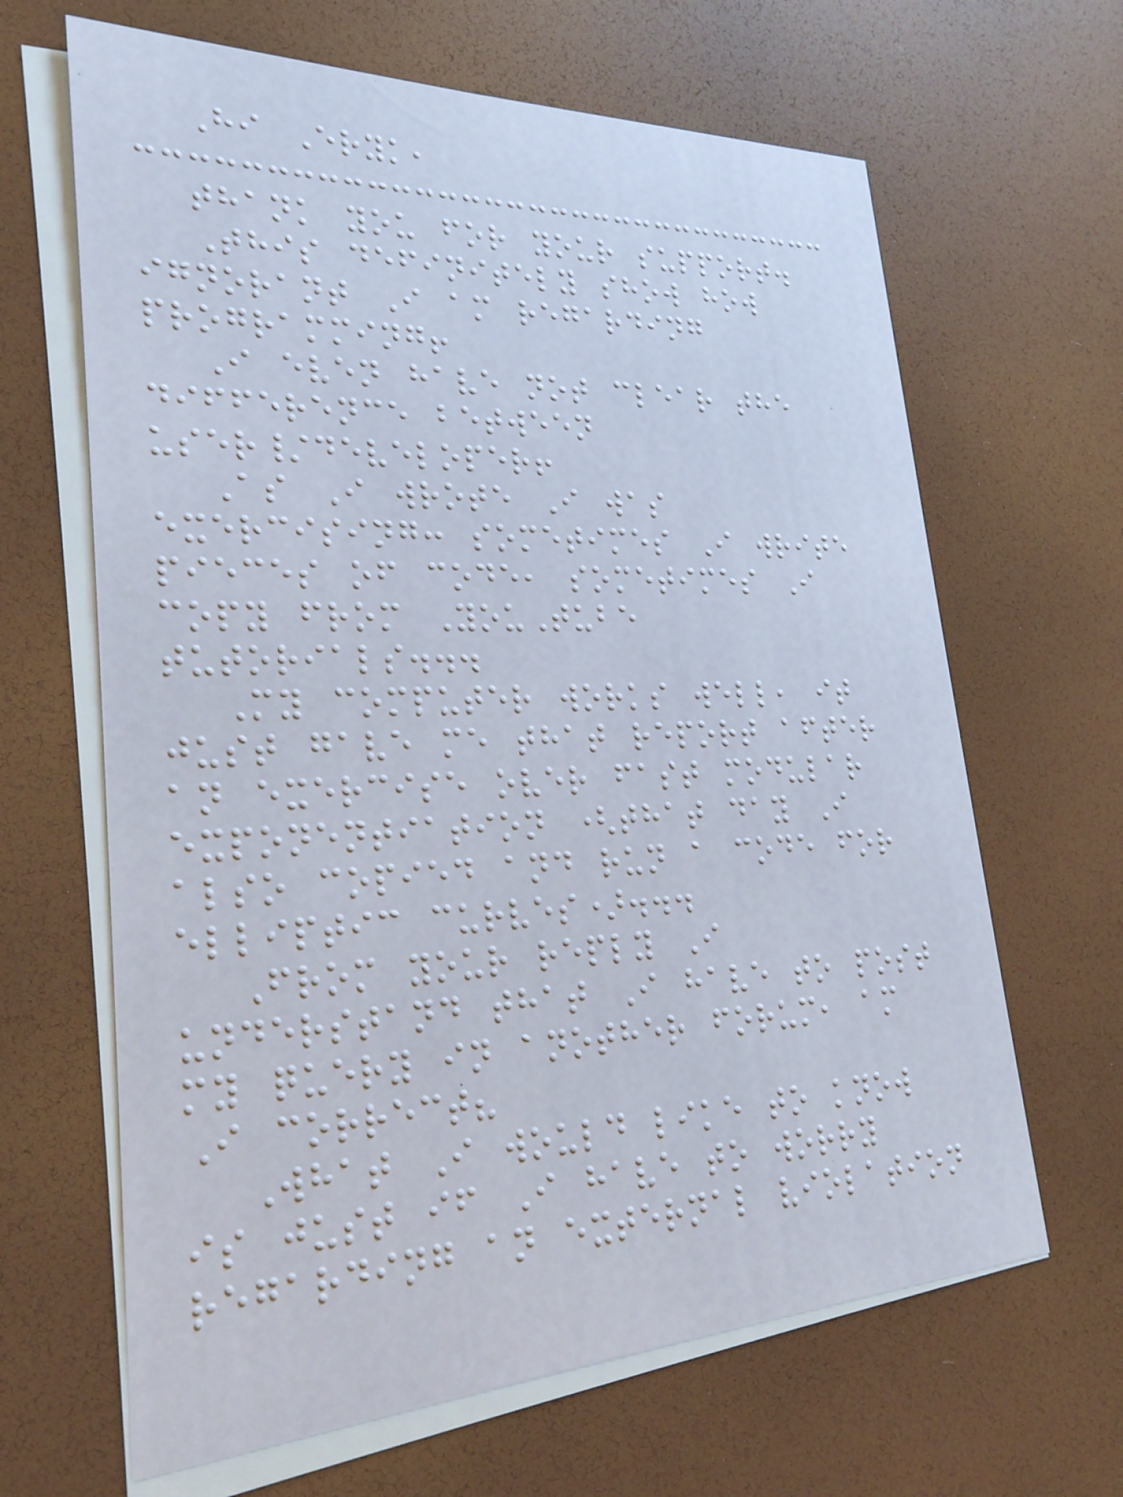Hi Eryk,
thank you for your support.
This definitely show how
ignorant I am regarding
programming!
I even have not clear the
difference between
user/developer!
As I wrote I was
exercising: sometimes I write
pieces of code, sometimes I
copy from YouTube
tutorials...
My computer works well, it
just gave me that report after
an exercise over fast modular
exponentiation (that day I
also copied and run a code for
elliptic curves)...
From your reply I
understand that I have to post
my query in another forum, am
I correct?
What I would like to know
is just if I have to worry
regarding an external violation
